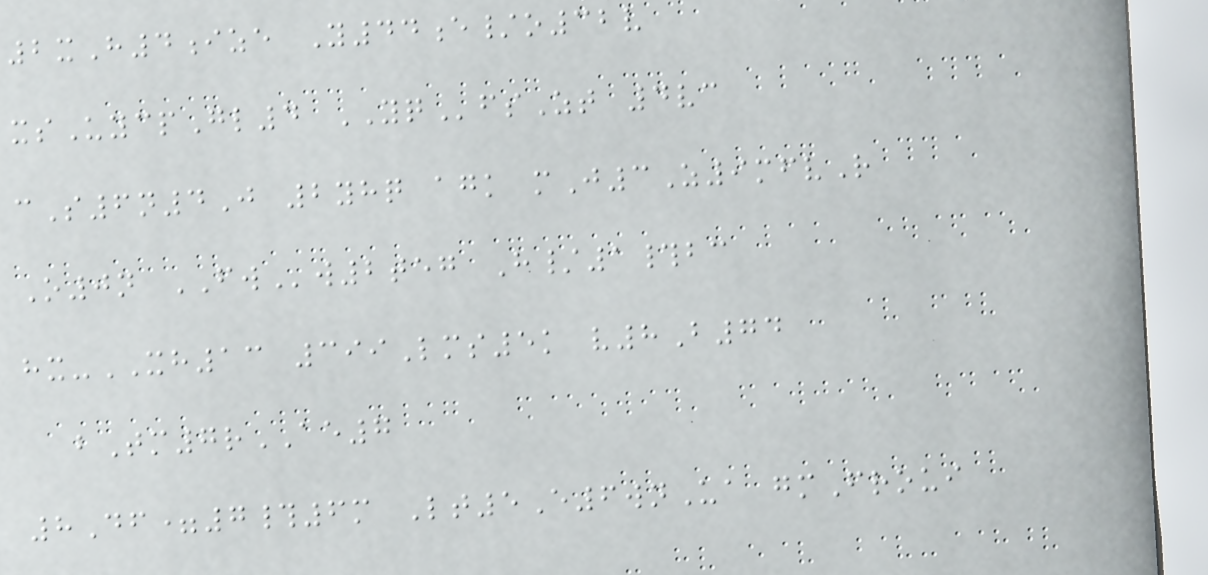2xH4ize Y44e/o32v
xsUycpGl4 YQfsZt 4vc
cS6n4J 2yhq agk mJ3Z9mfvR
O0n FWw2teg H/1#bc
hx-XH13 399Lms5k v8B74
bTm7rAE7
8Df=7#6m Lt5E6wnUa gmFroui
